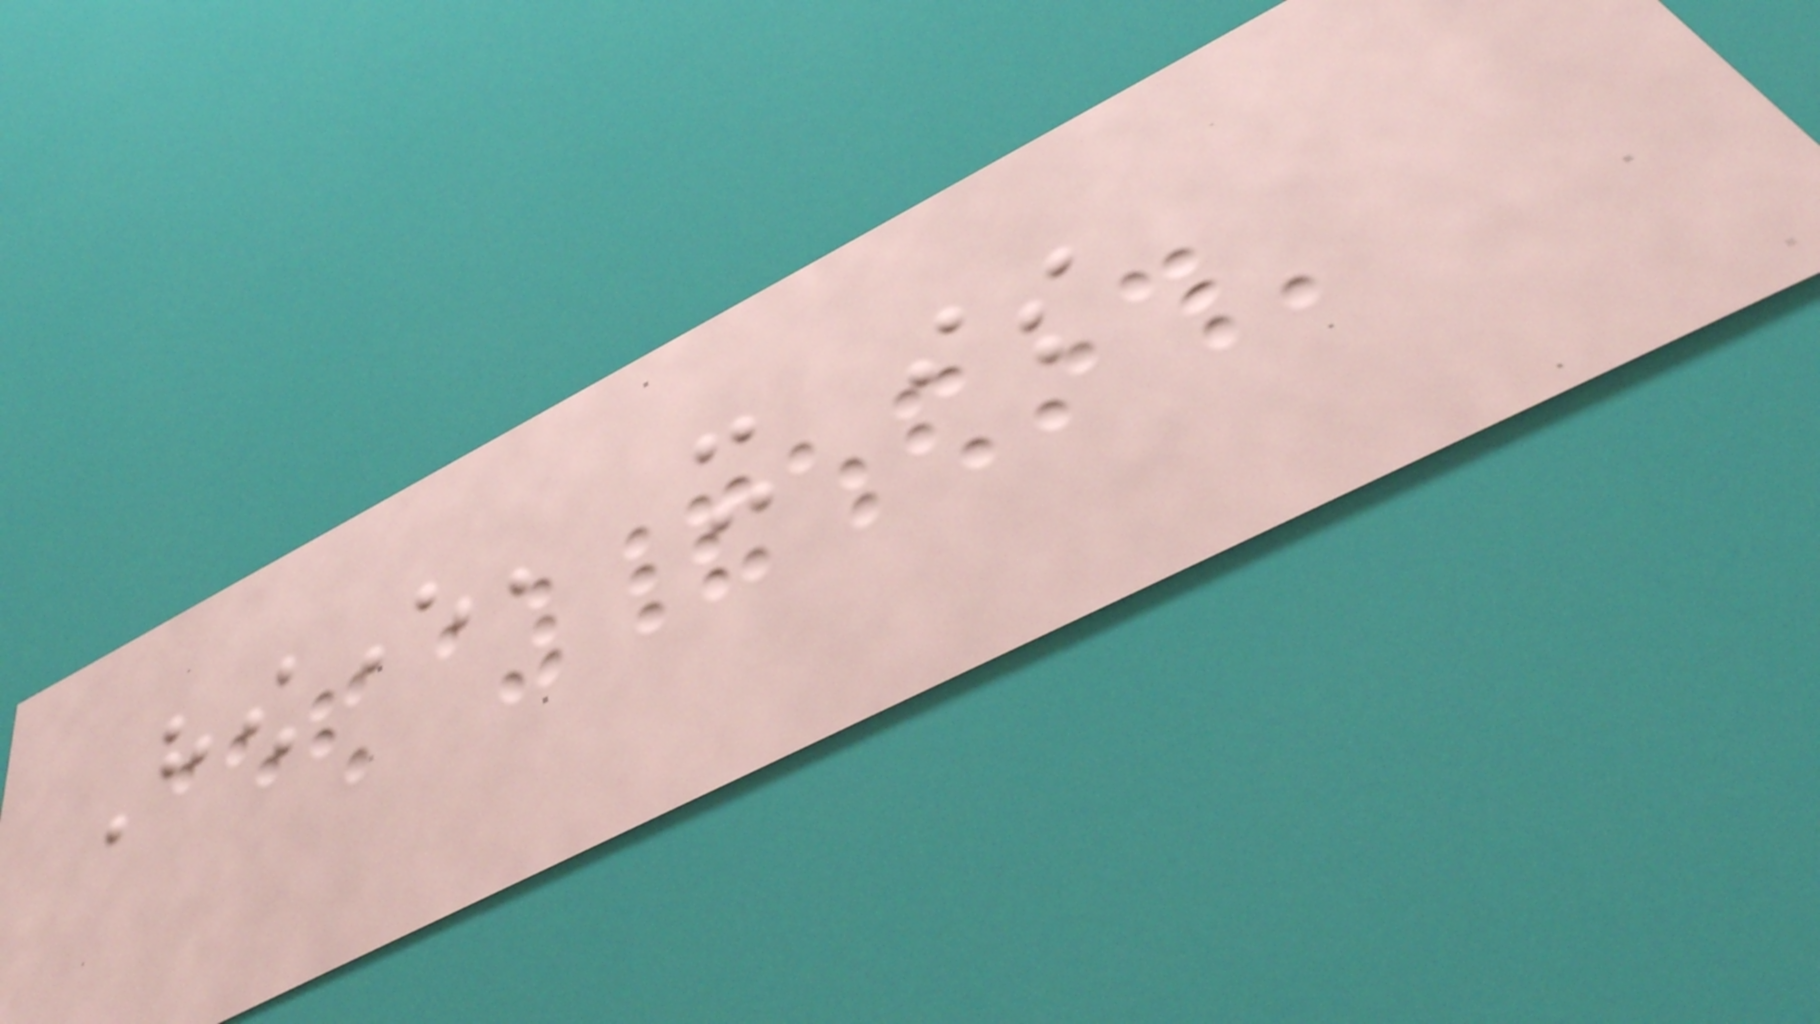However, it is
